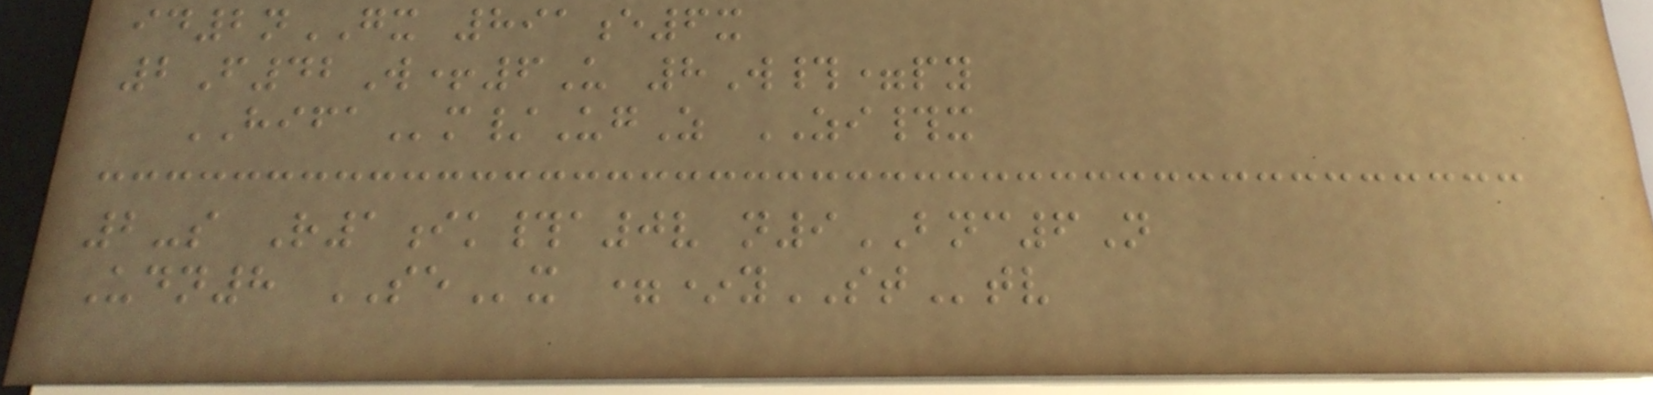id2nGX 891e6x
2F42W+6U 8W#=py
HIFAm/UgZ ZI#x
2-s R1ik#a0v n9BNC6N
Udn8 SEx =*ySTtv
